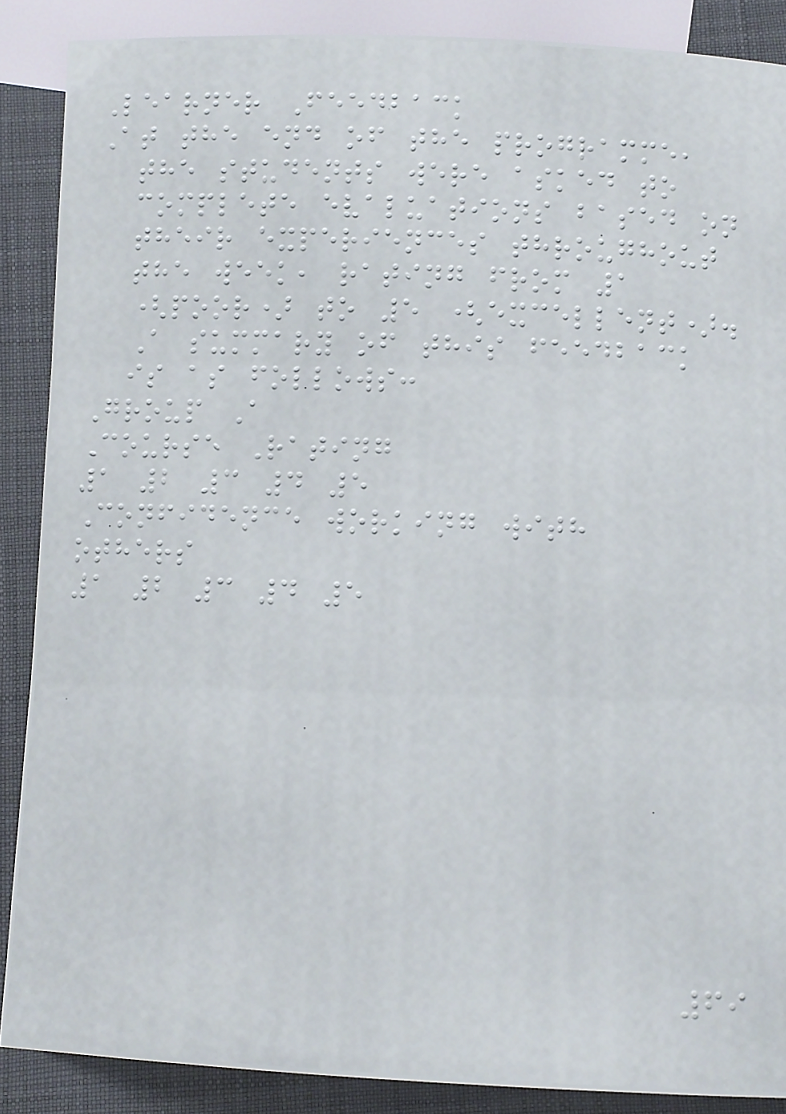Learner Feedback
At the end of the programme,
the students were asked to
complete evaluations based on
their experiences throughout
the week, rating from 1
(poor) to 5 (excellent).
A summary of this feedback
is as follows:
Group A
Course Rating
1 2 3 4 5
Confidence working with
others
1 2 3 4 5
69
